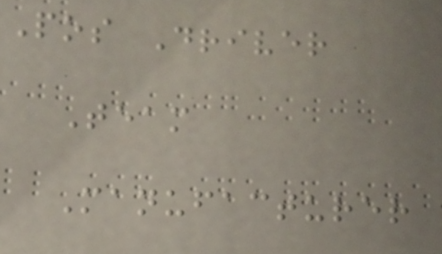Pos Driver
Team
Manufacturer
